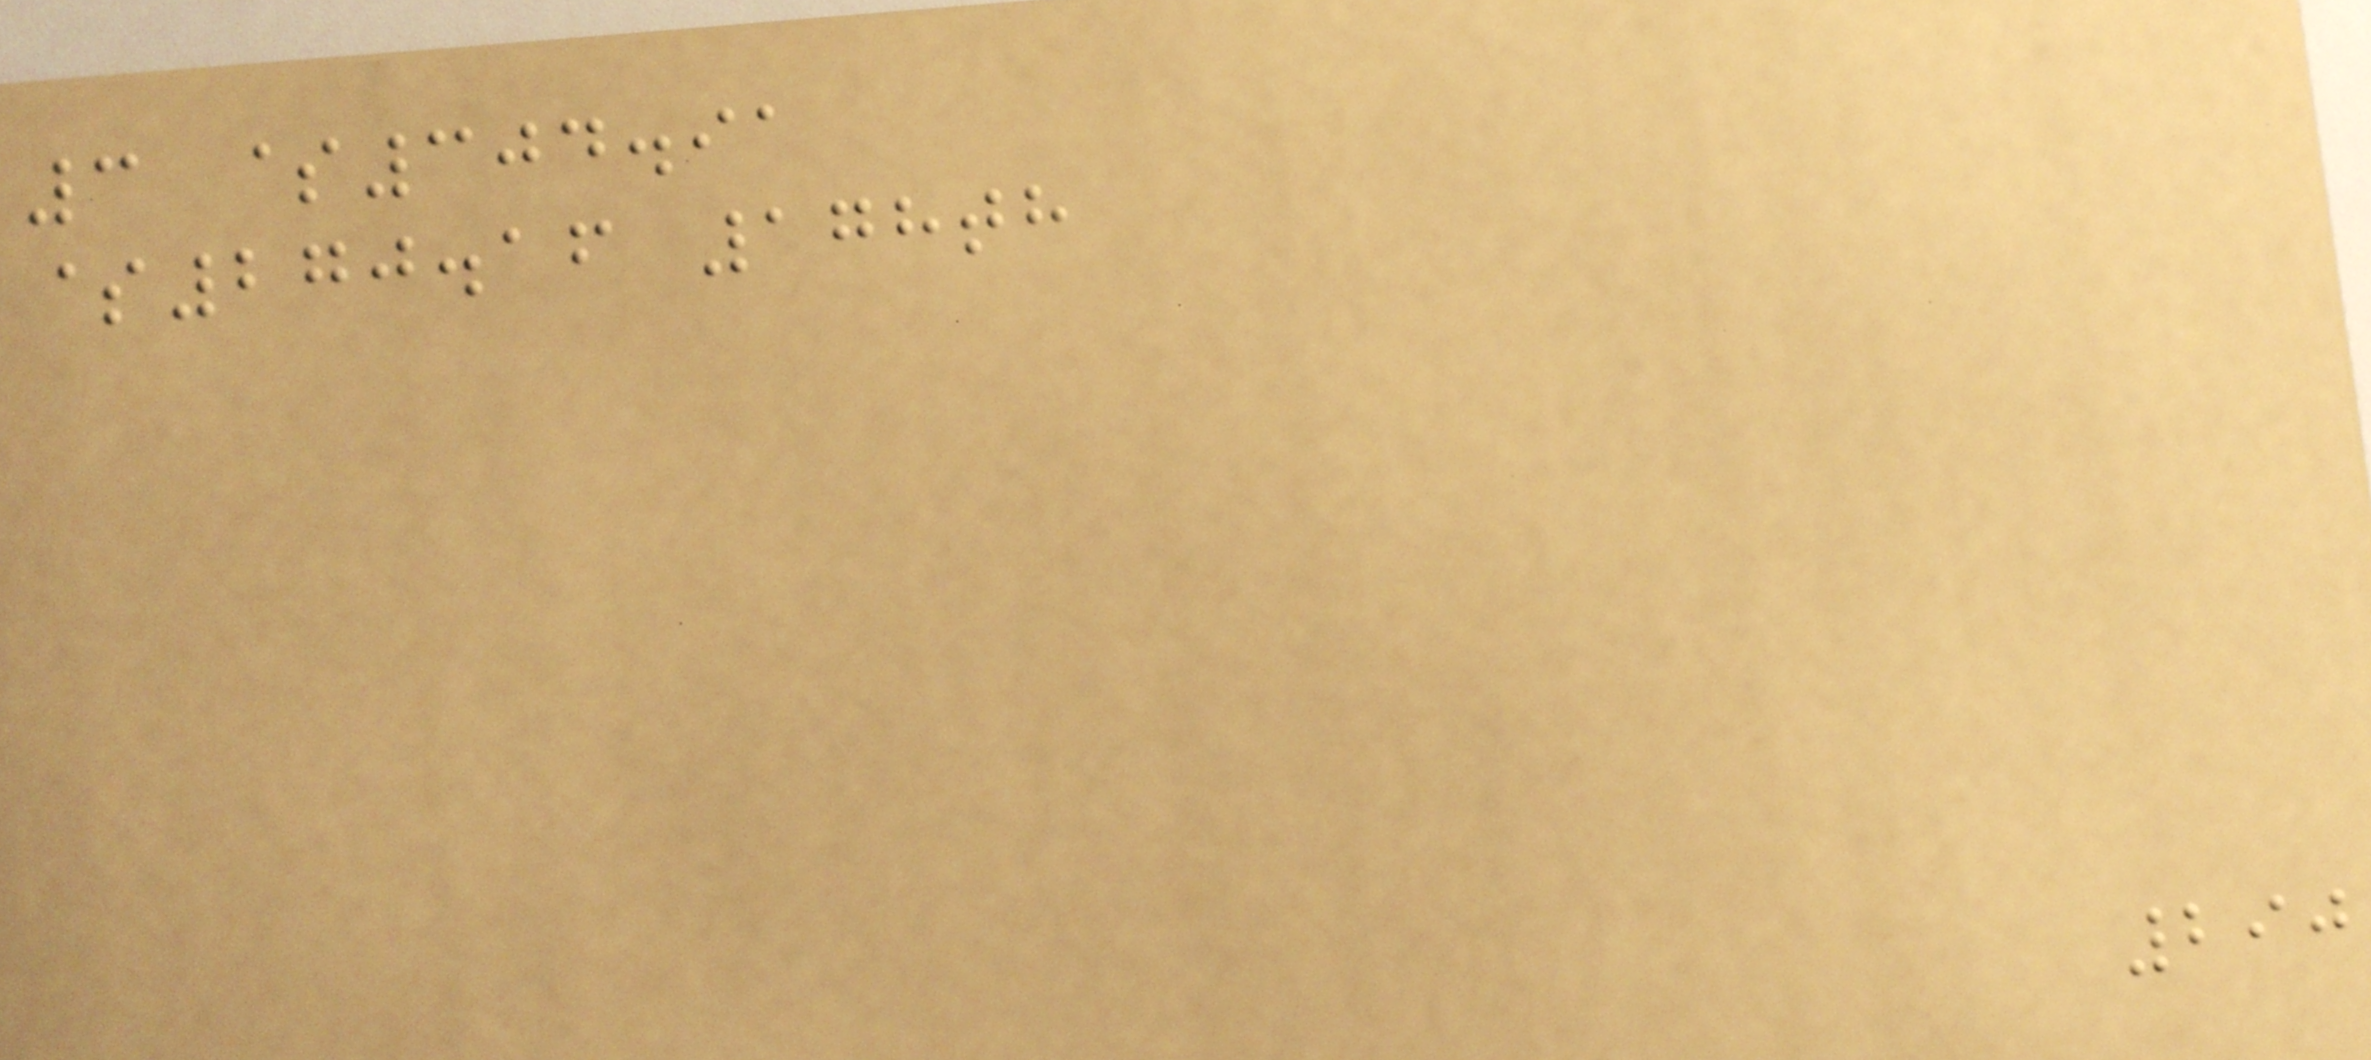3 $304.91
$270.16 178th
290
